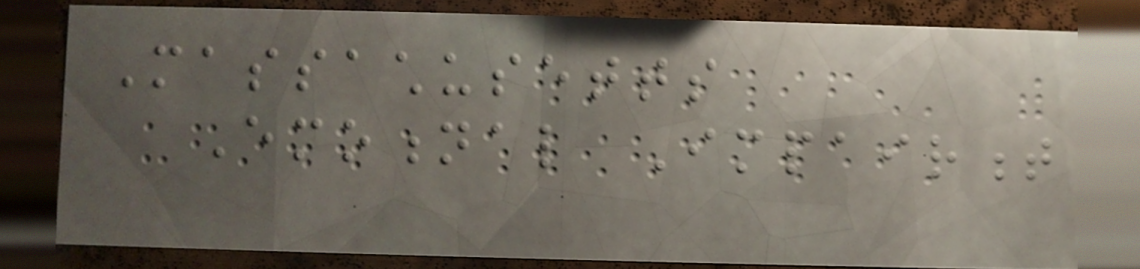Massachusetts
Emotional Impairment
